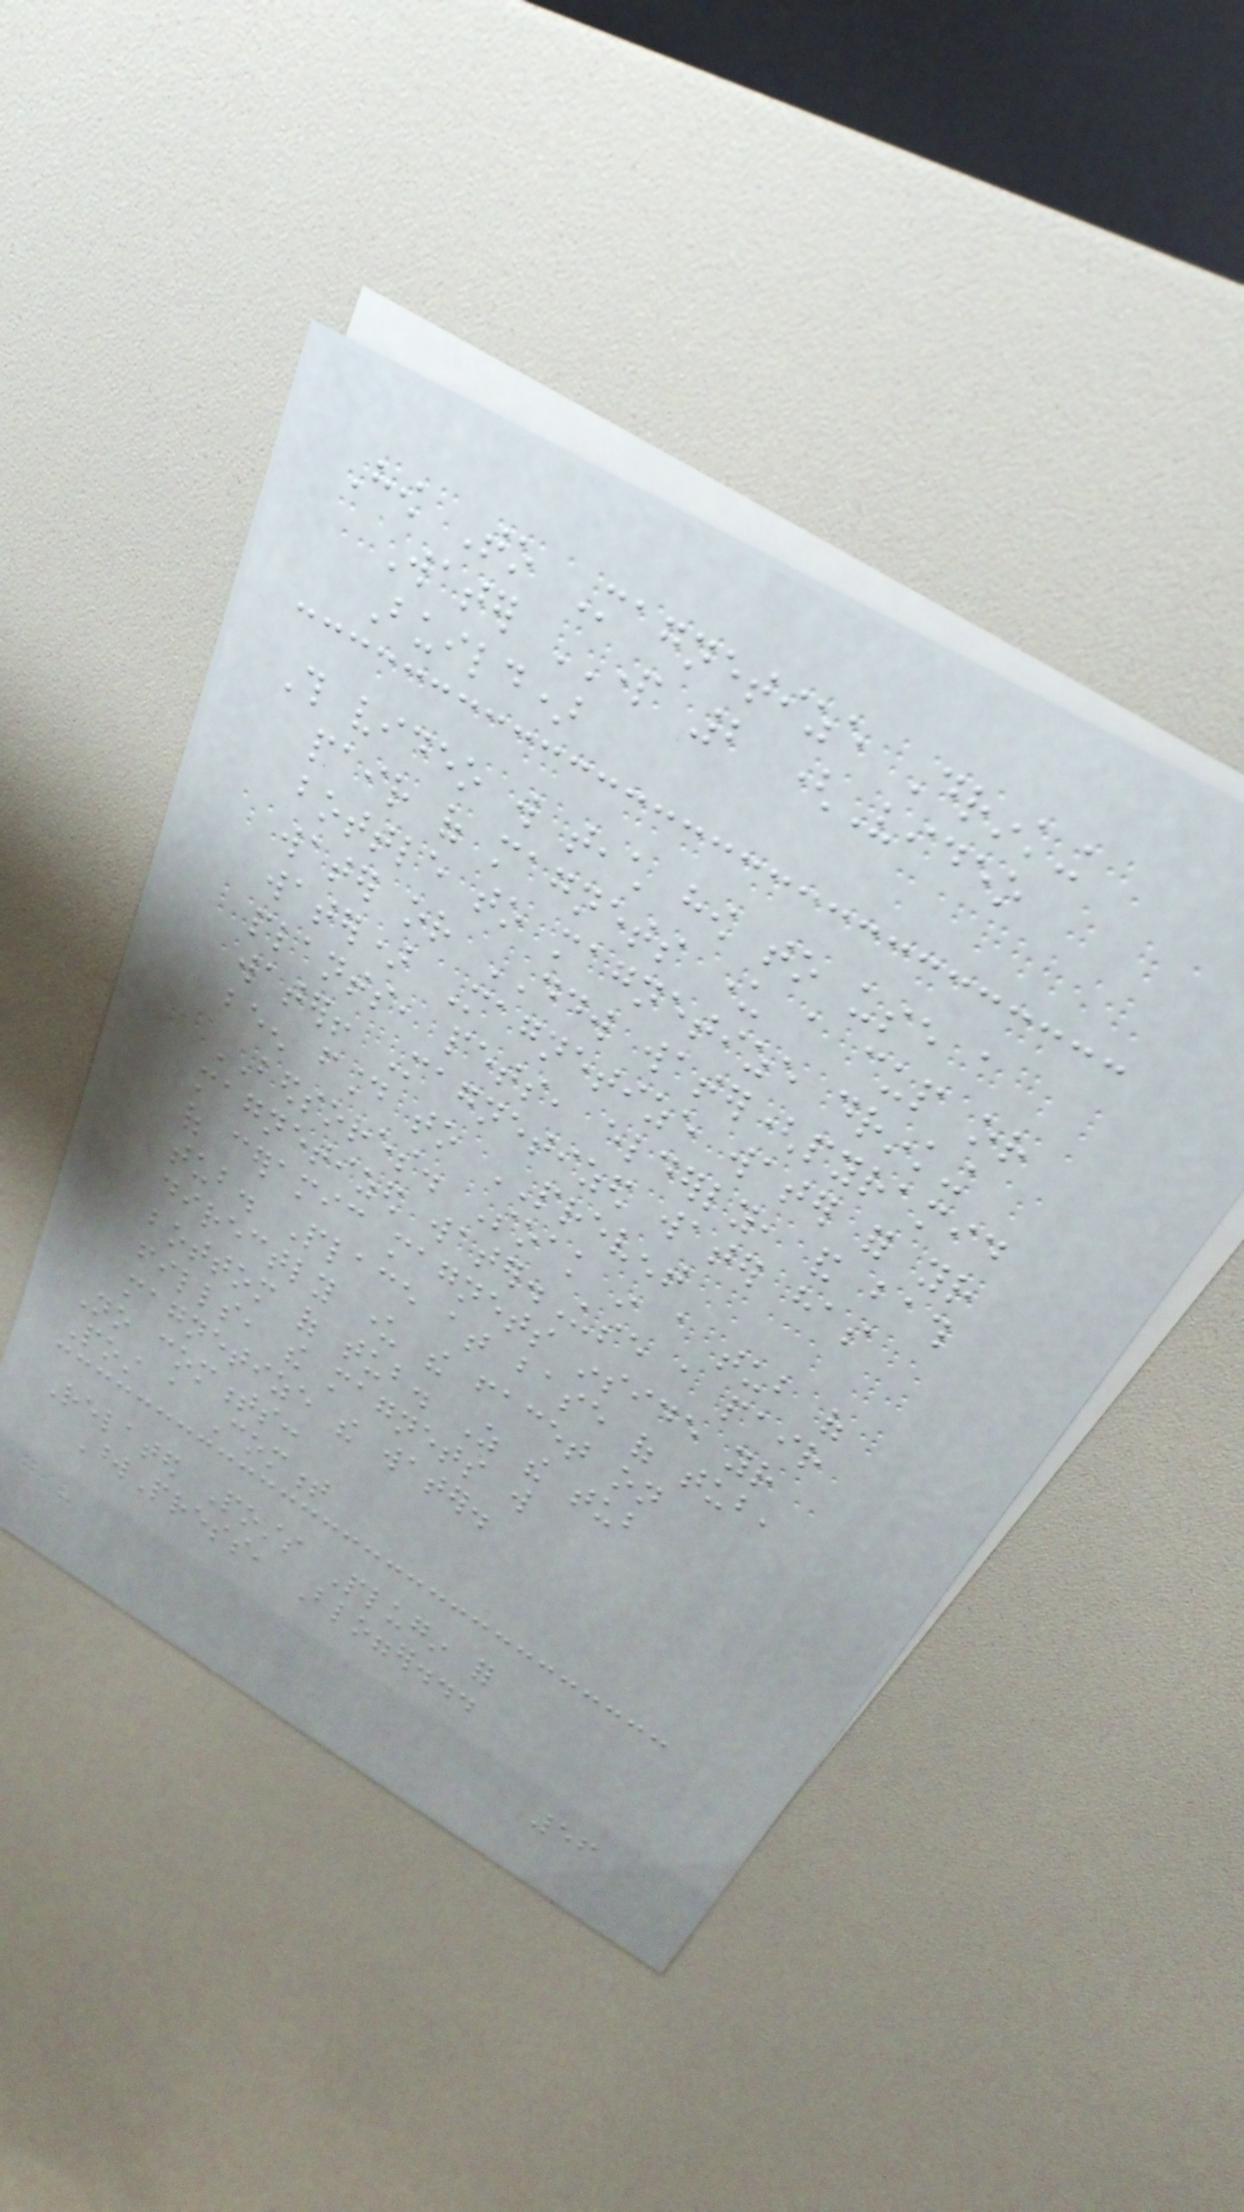How To Magnetize Drinking
Water PART 2 (Video
Build)
This video will teach how to use a
pair of magnets under a cup or
bottle to magnetize drinking
water or DDW water(pyramid
water) Magnetize water for your
plants, pets, elderly, and bath
water! Magnetized water has
been found to PREVENT
BEDSORES. Soak in a tub of
magnetized water.Use a pair
of ceramic magnets inside your
tub. Place at base of tub,
directly under the facet on
bottom of tub. As the tub
fills, the magnets will
magnetize the water.
No comments:
Post a Comment
Related Posts Plugin for
WordPress, Blogger...
56
